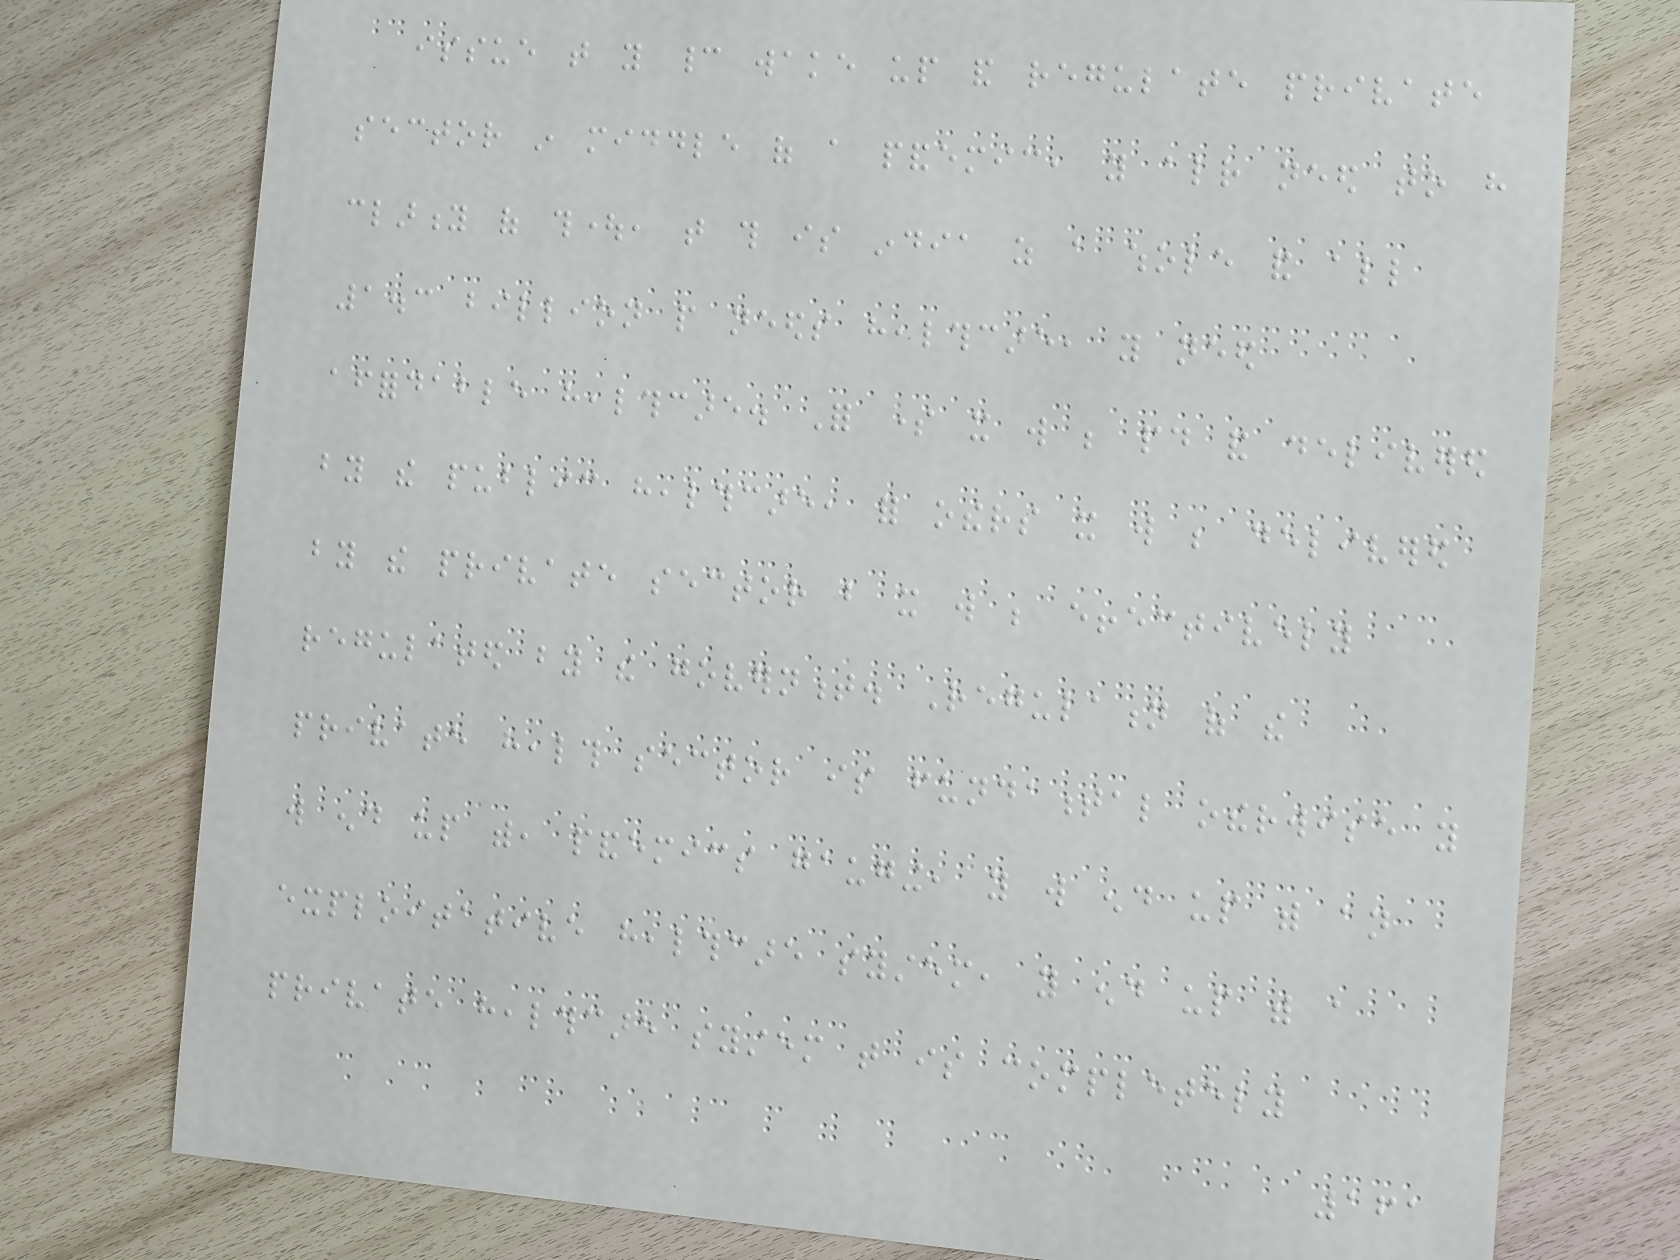issue that you cannot wake up and regulate private
sector in middle of a pandemic, you already need to have
clarity of thought, that this is india as a whole and all
1.3 billion people needs healthcare, you need
affordable healthcare. For some it will be paid and delivered
by the public healthcare, for others it will be delivered
by the private sector but it will be effectively
regulated by the government. Regulation of the
private health sector is fundamental otherwise you
will end up with, pandemics gauging, you will end up with an
exploitative healthcare system, you end up with a
private healthcare system that is completely
161
